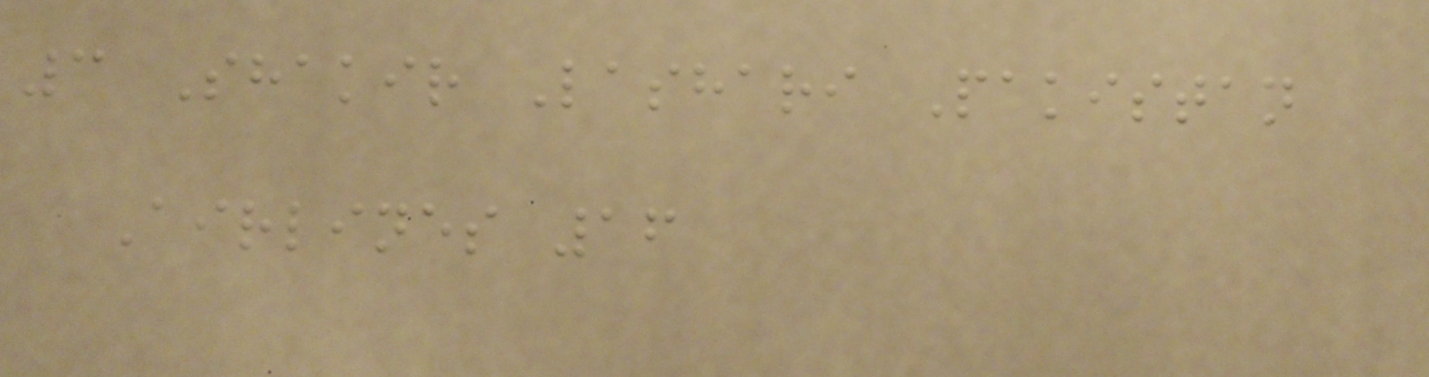3 Shakir Lashari Pakistan
Airlines 16
